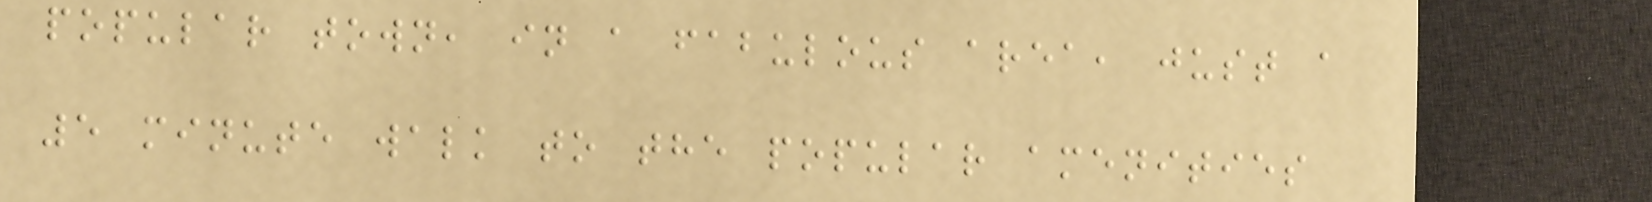popular town, in a fabulous area, just a
5 minute walk to the popular amenities
